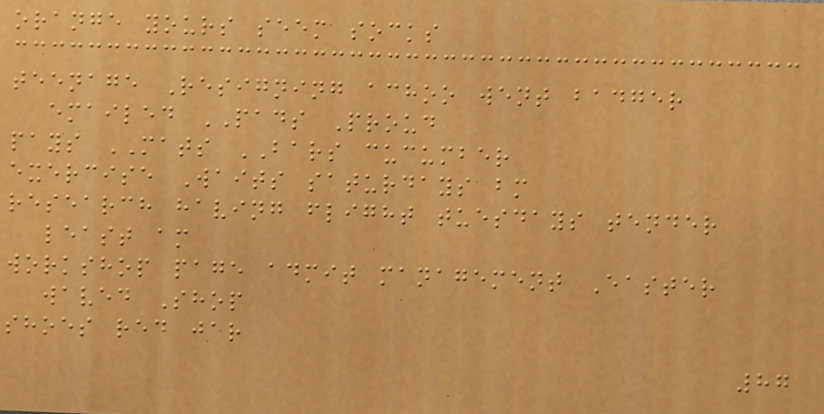orange yours seem socks
teenage Resigning achoo went badger
emailed PADS Proud
pays MATS BARS cucumber
exercise Waits saturdays bm
research having flight tuesdays tender
least am
workshop page admit management Easter
waved Shop
shoes red jar
87
